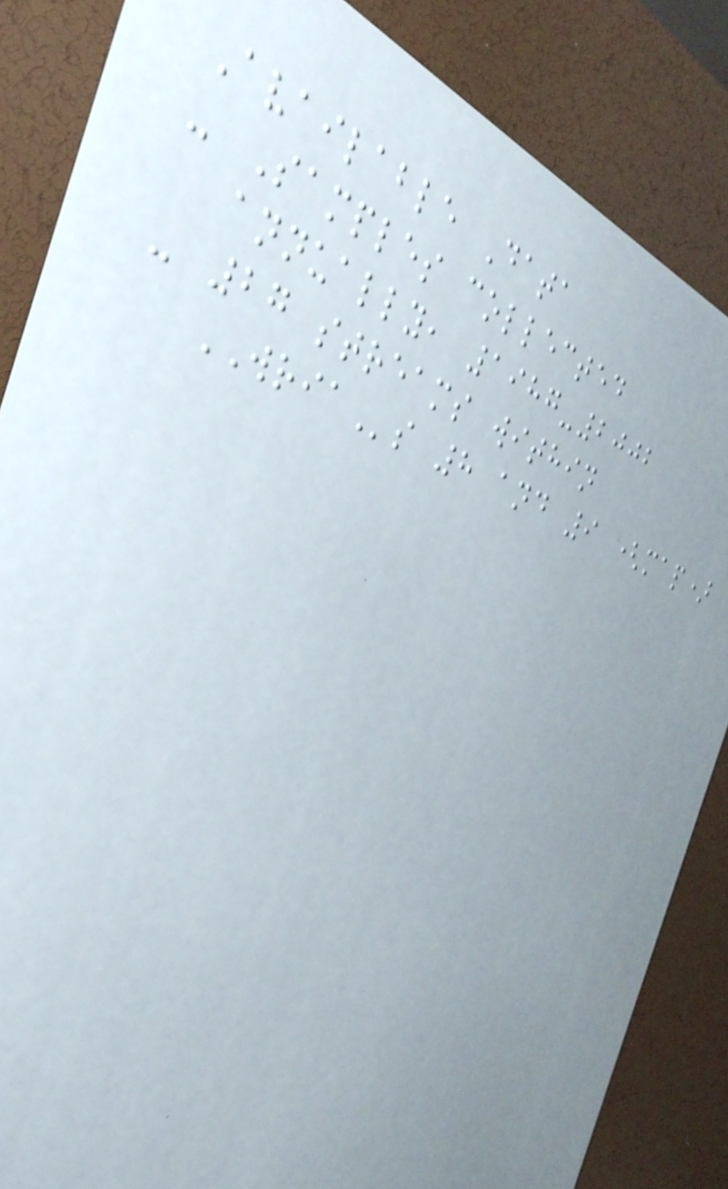Available Data
- Samples collected
annually, 1987-2002
- 27 streams within
WRIAs 8 and 9 (map)
